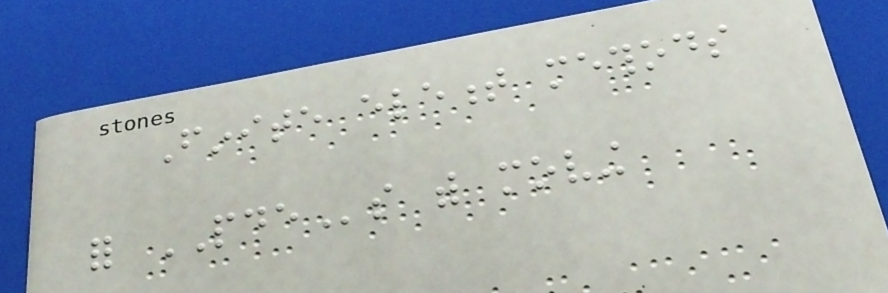Finite element methods
for PDEs with moving
